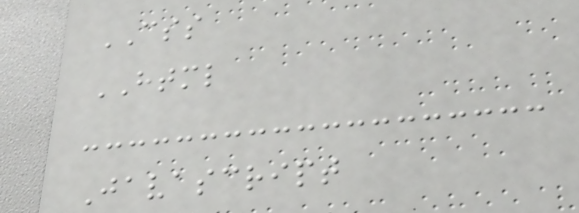CSS
HTML
Javascript
